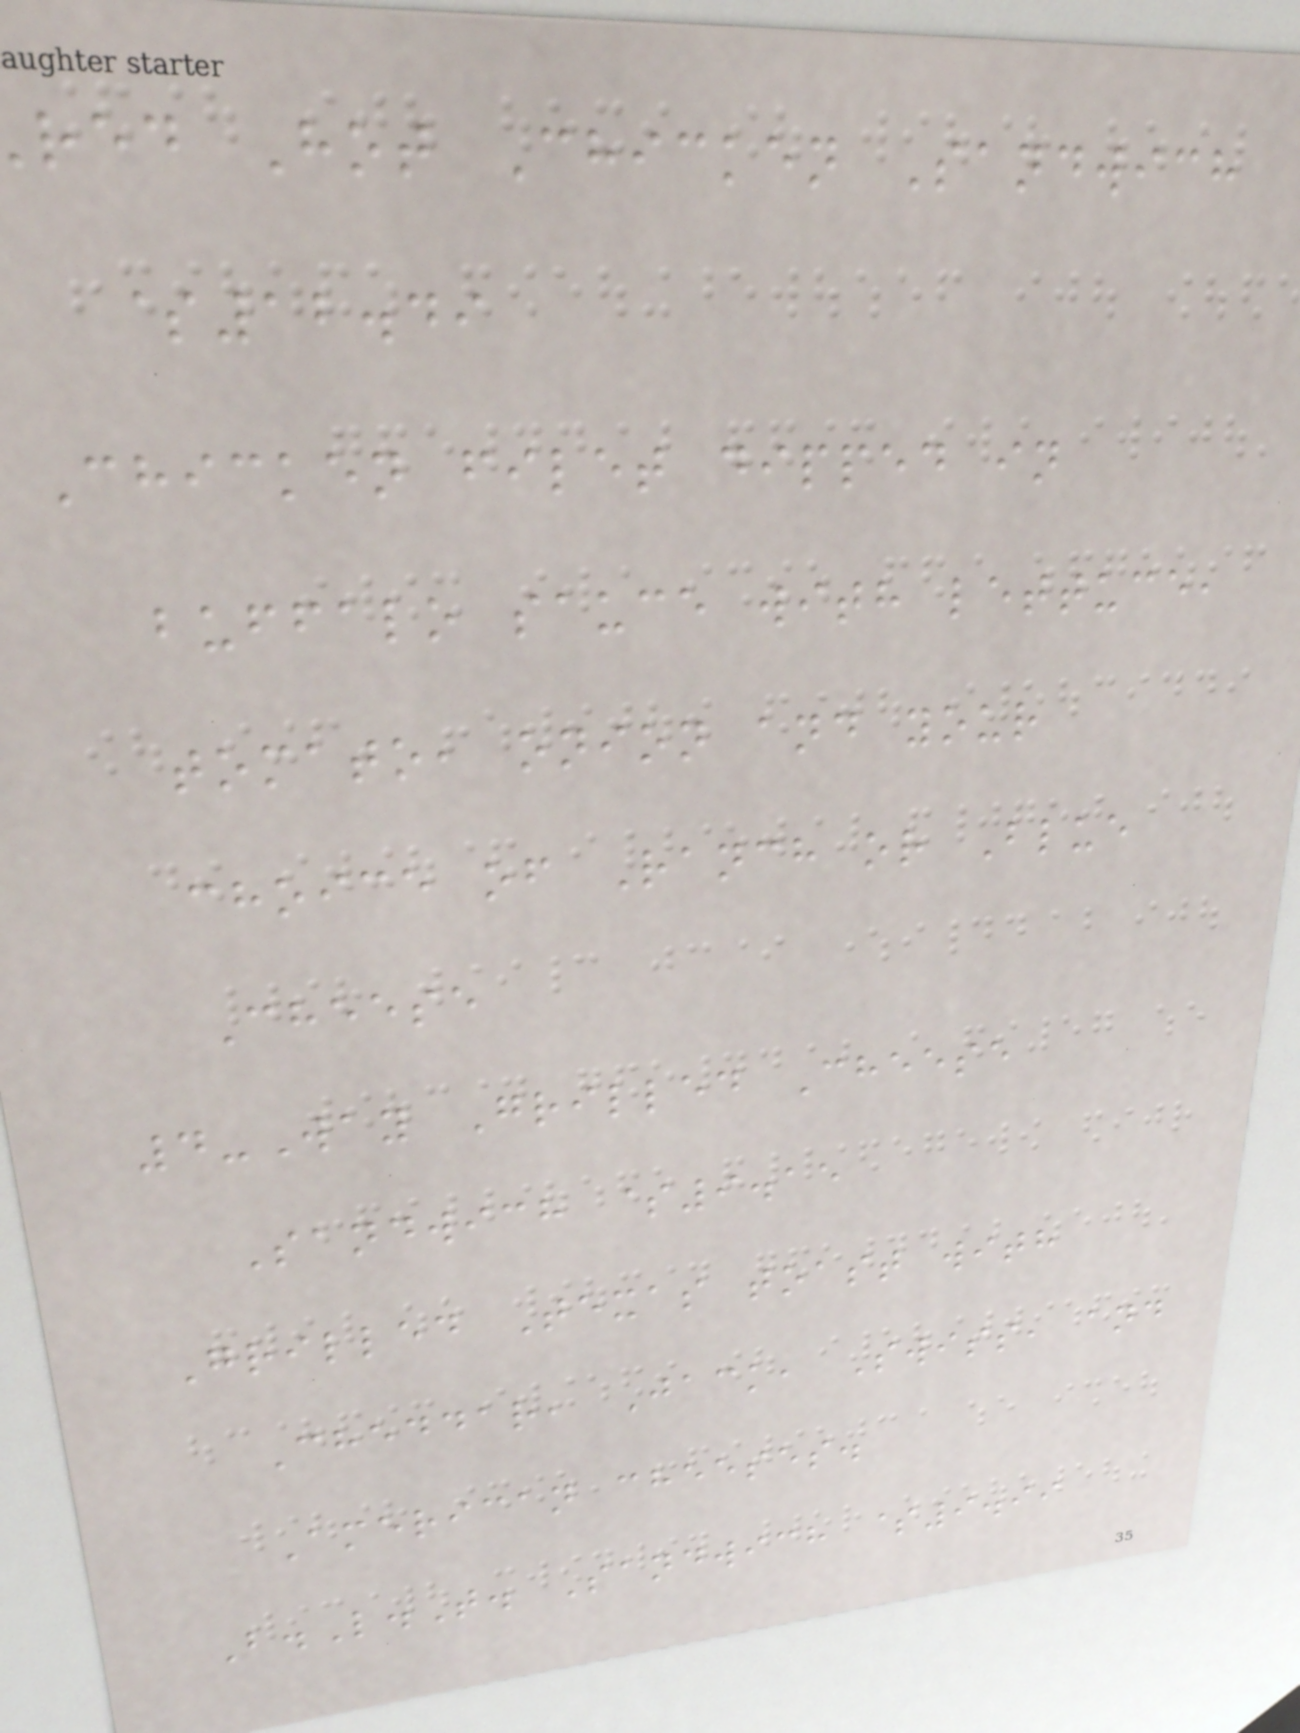red Hot Chicken Sandwich
$12.49
Chicken filet dipped in
buffalo sauce with lettuce,
tomato, onion and your
choice of Ranch or Blue
Cheese
4-Way Grilled Cheese
Sandwich $9.15
Grilled Texas toast with
Cheddar, Jack, Swiss, and
American cheeses.
B.L.T. Sandwich $9.99
